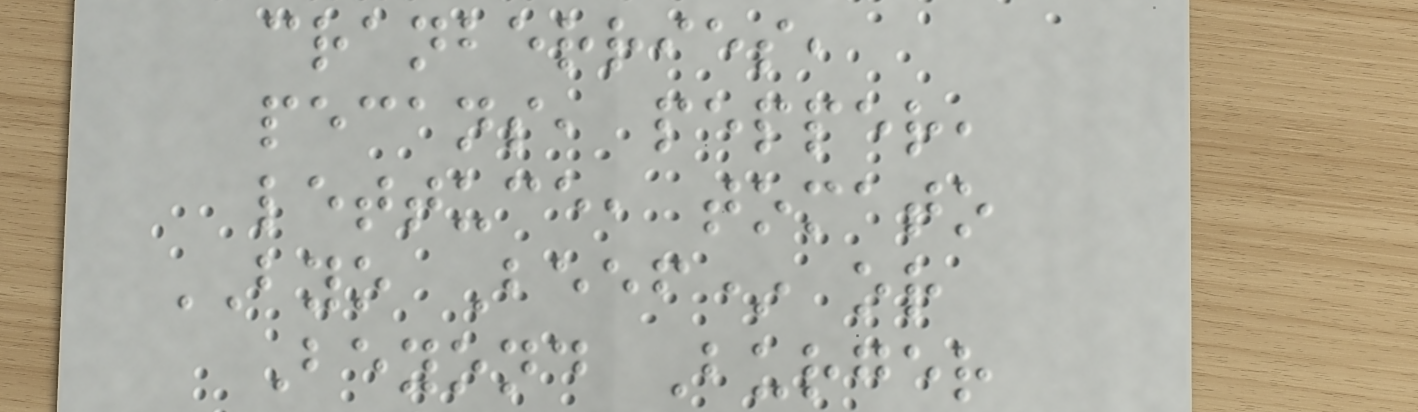cranberries,
pecans, pepper,
lettuce, tomato
BYO Beef* or
Beyond Burger
